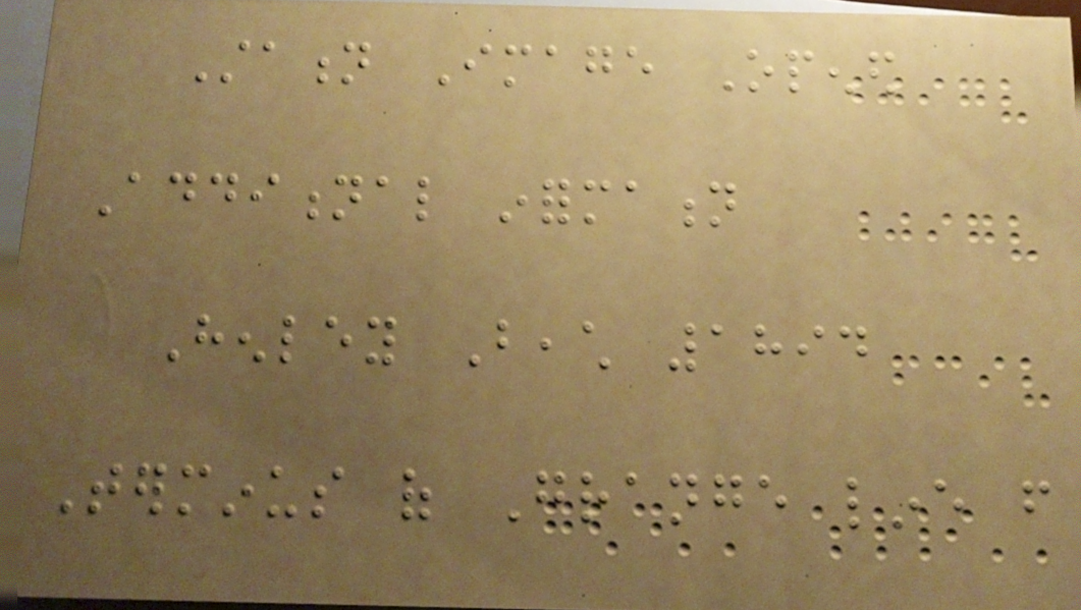Station Image Opened
Additional information
Henley Beach 1894
Terminus of Grange line from
